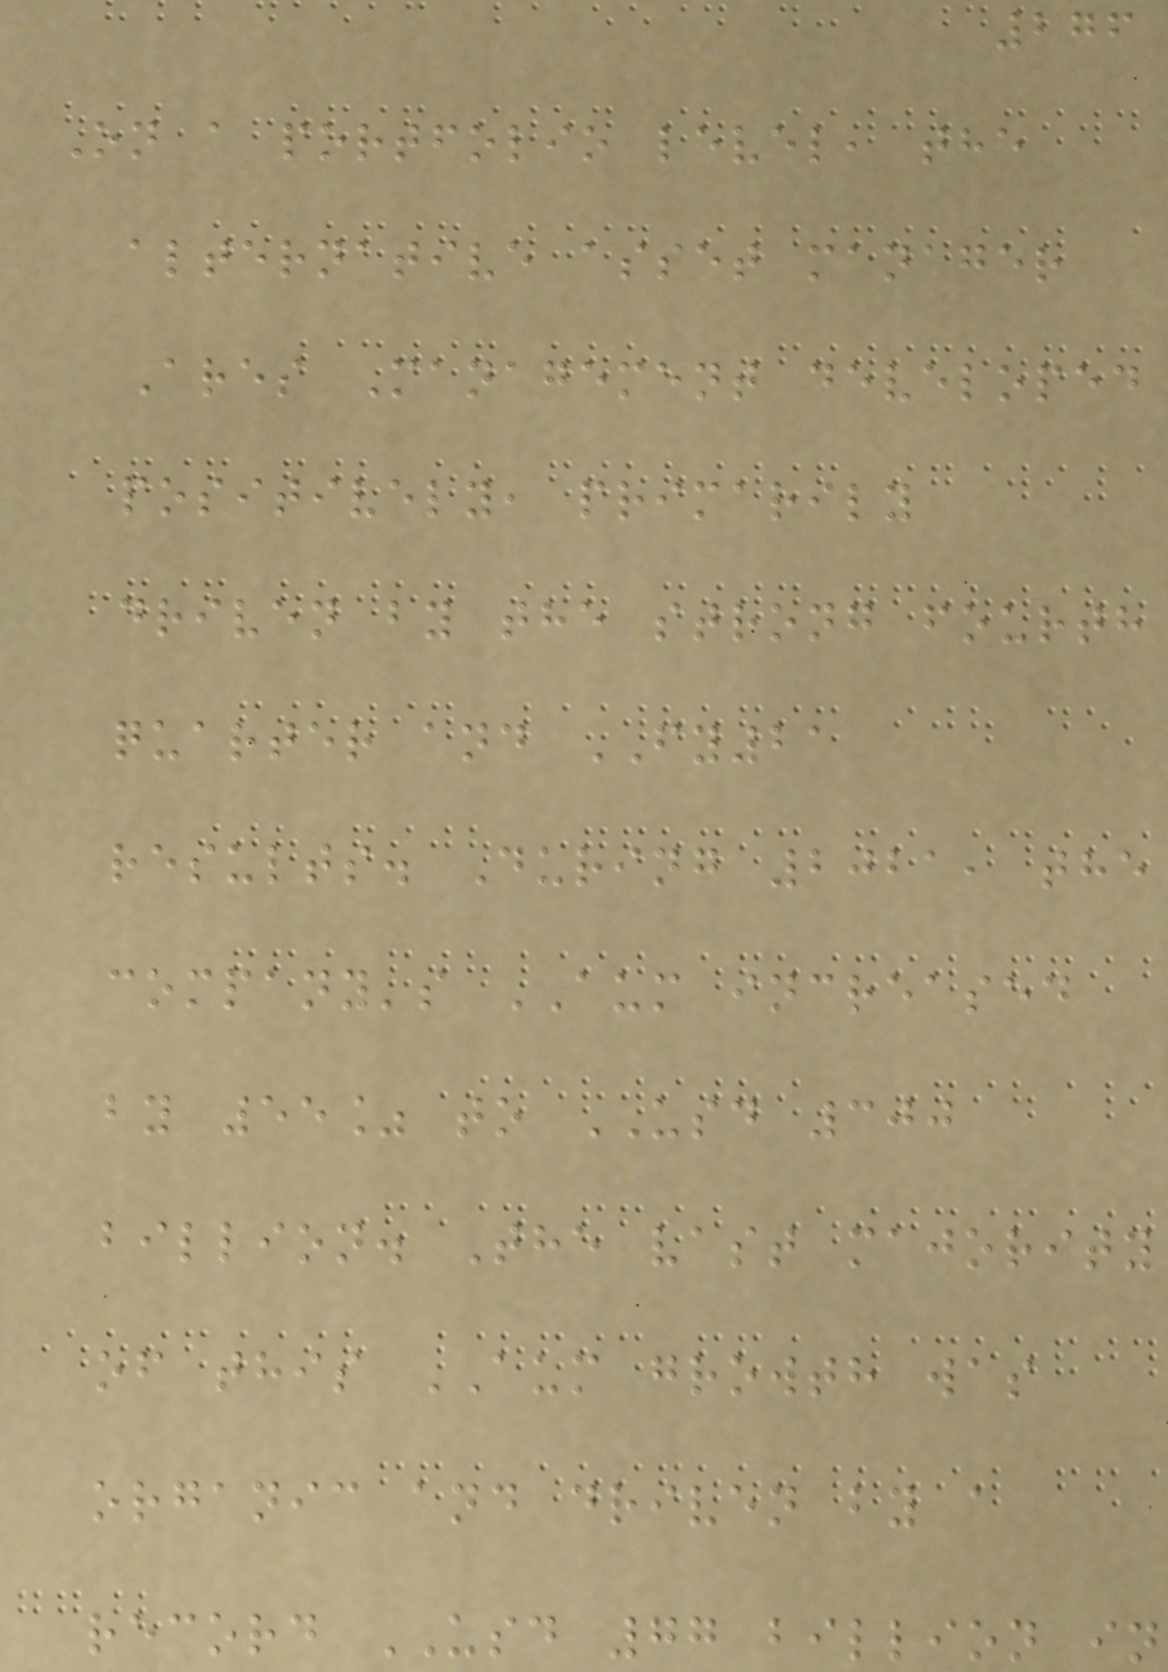276
On a portfolio level, the
alternative asset manager
Ares Management developed
positively, primarily
driven by the strong fourth
quarter and FY21
results. During 2021, the
company's AUM increased
by 55% to USD 300
billion. The vast majority
of this AUM growth was
organic and driven by a
record USD 77 billion in
